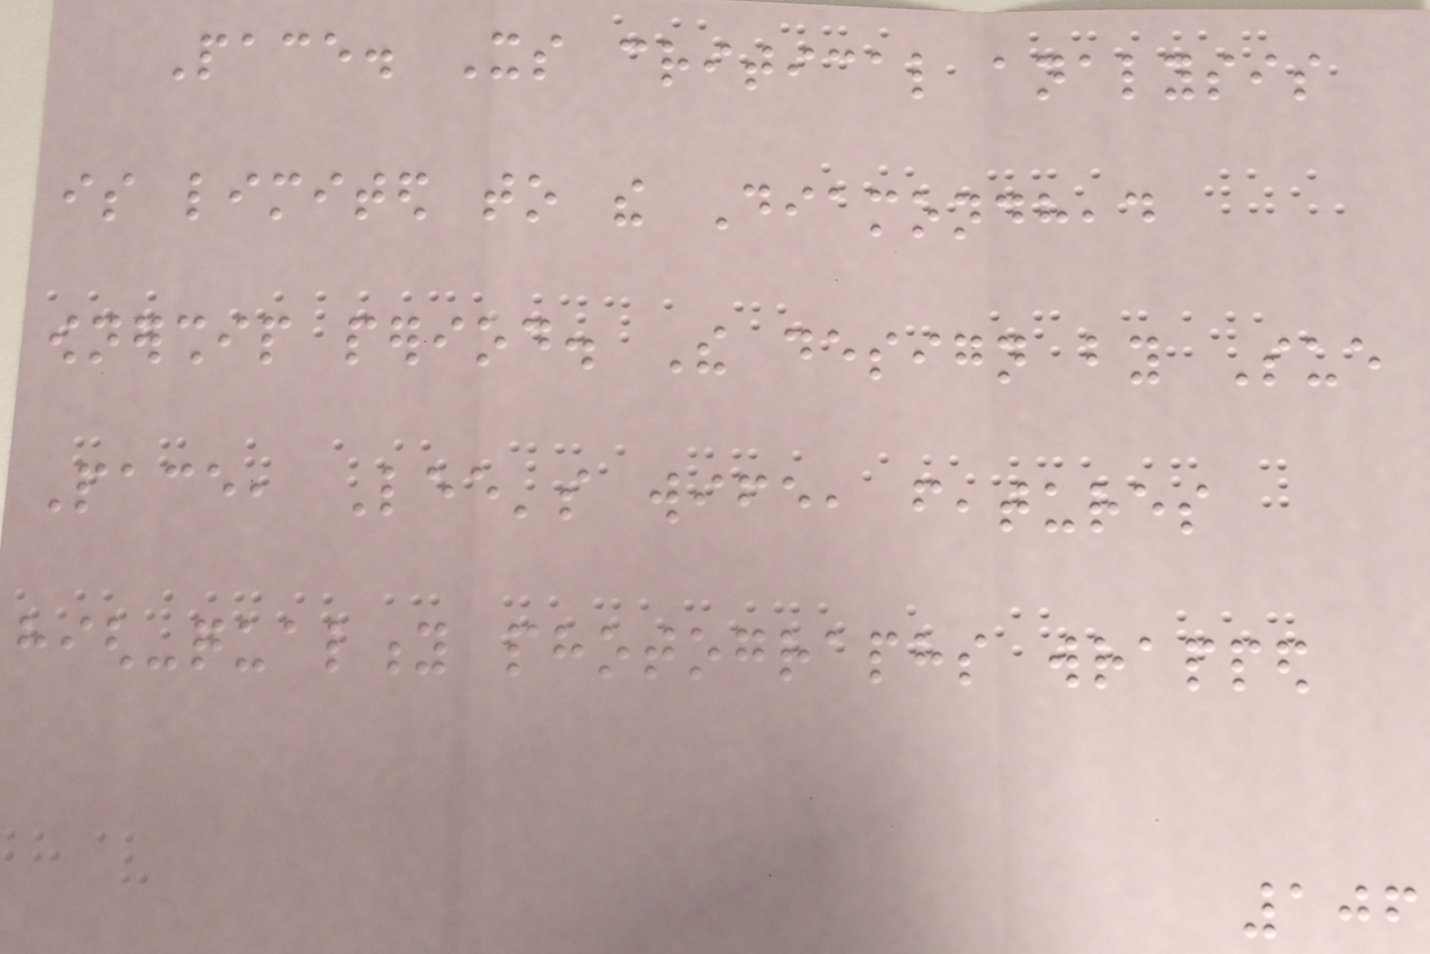Pace. Its critical analysis
is limited to the Diamondhead
ownership period. The design by Sue
Pace, Lee's wife, features
high-quality photographs wrapped
106
